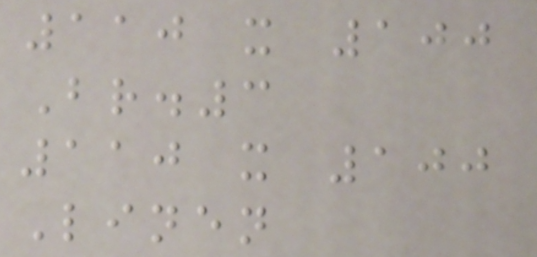110 x 100
Br.3
110 x 100
Linen
